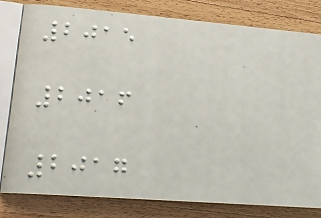2015
2016
2017
